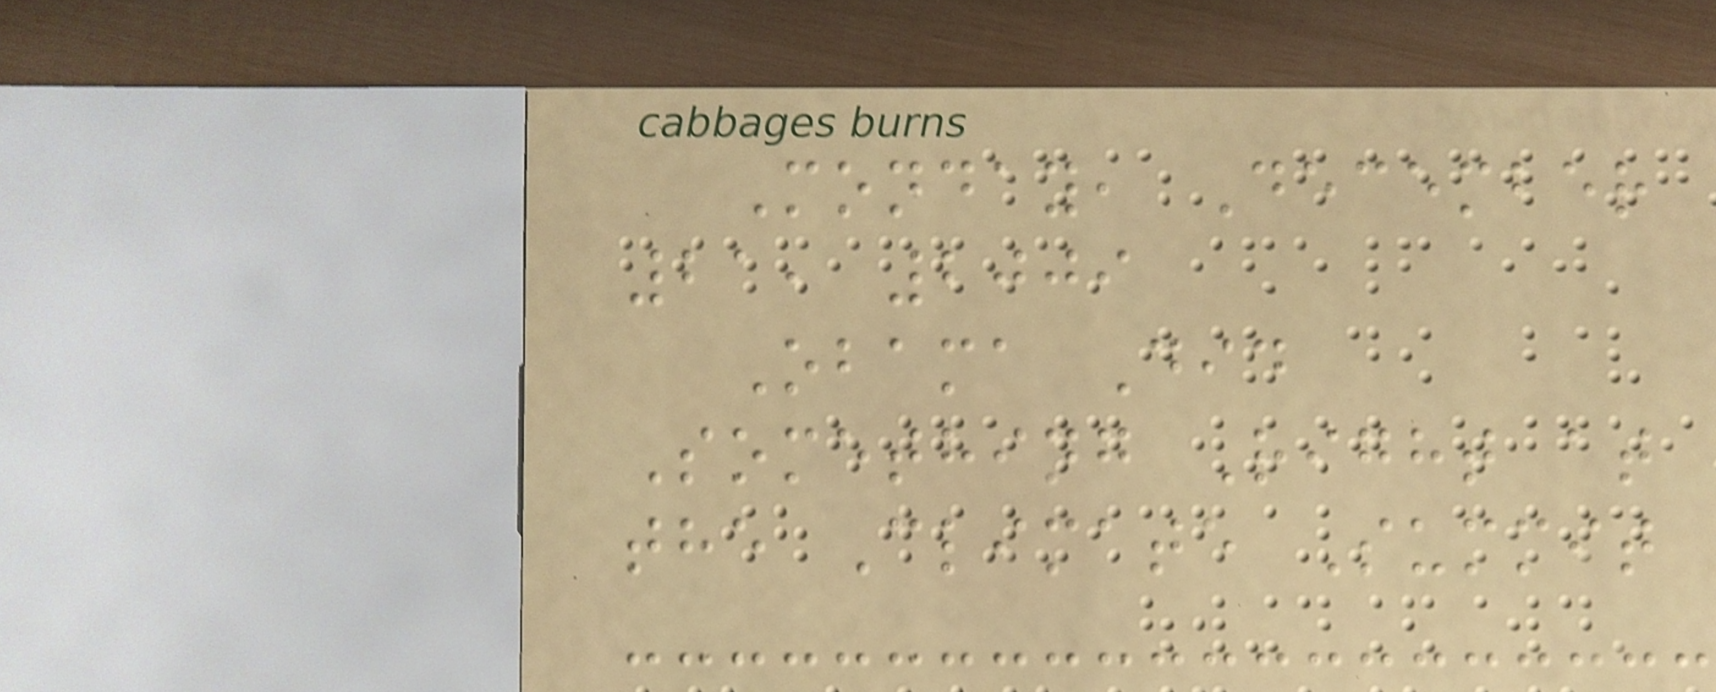Monday, December
21, 2009
Obama Did
Something Right at
the Climate Summit
